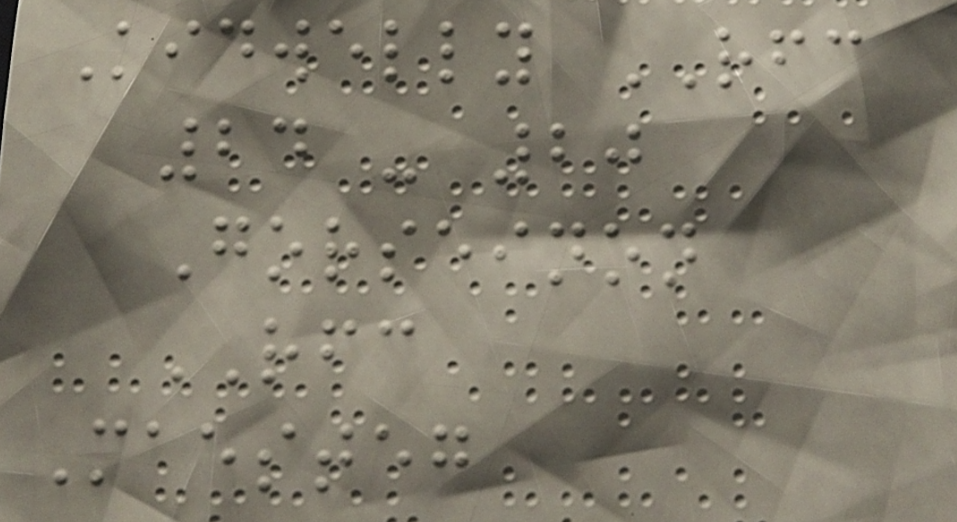Kidwelly RFC
24 - 20
Gorseinon
RFC
Maesteg
